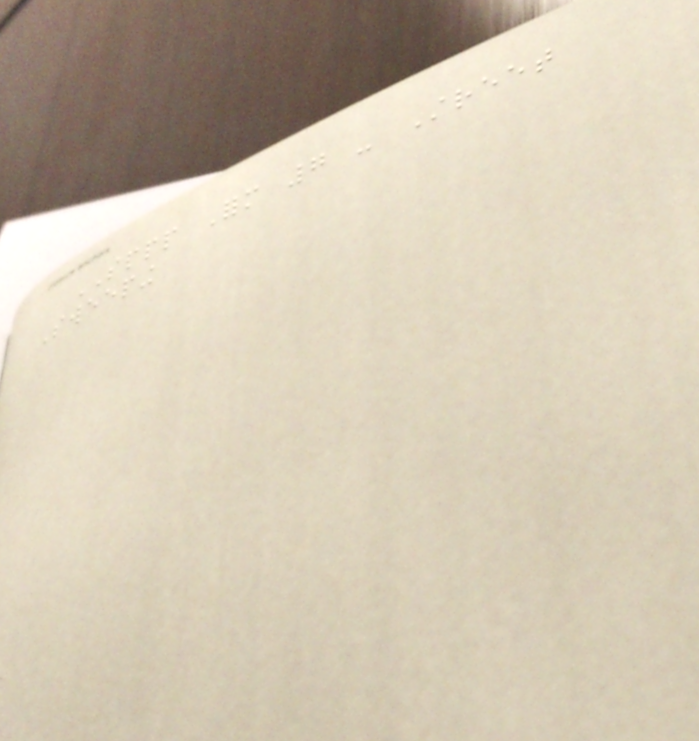SPPP Form 7 - Street
Sweeping
